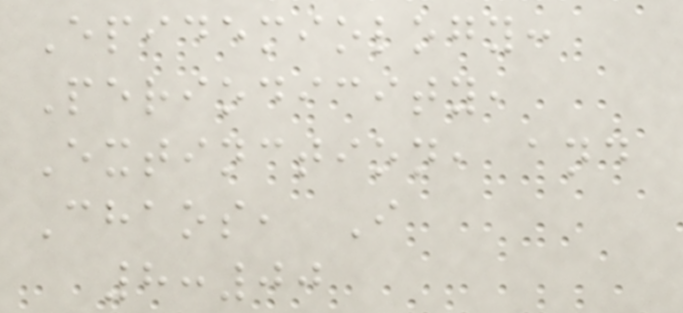Epidemiology:
Periodicity,
Extinction, and
Chaos, I
8:00
